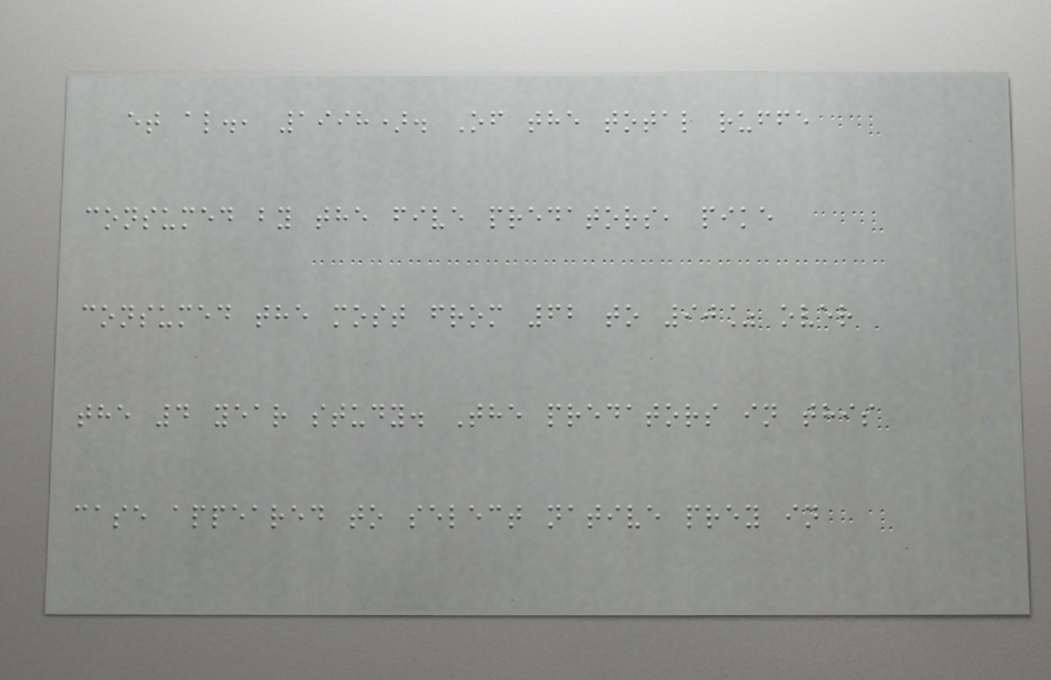et al., 1998). Of the total ruffe
consumed by the five predators, pike
consumed the most from 62 to 90% over
the 4 year study. The predators in this
case appeared to select native prey in
